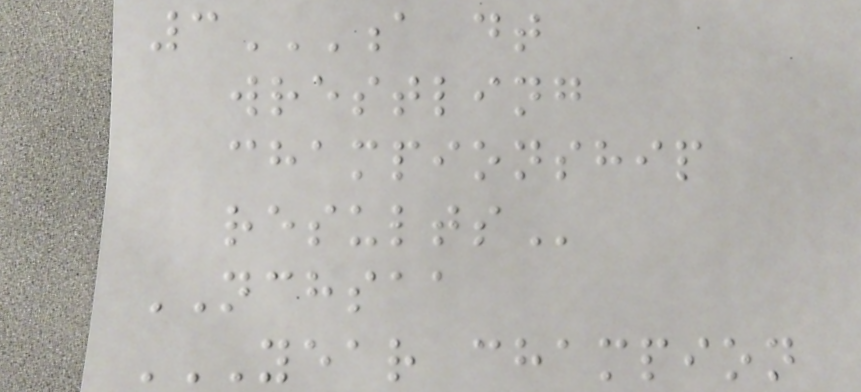3A DT
WRESTLING
CHAMPIONSHIP
RESULTS
NCHSAA
YEAR CHAMPION
